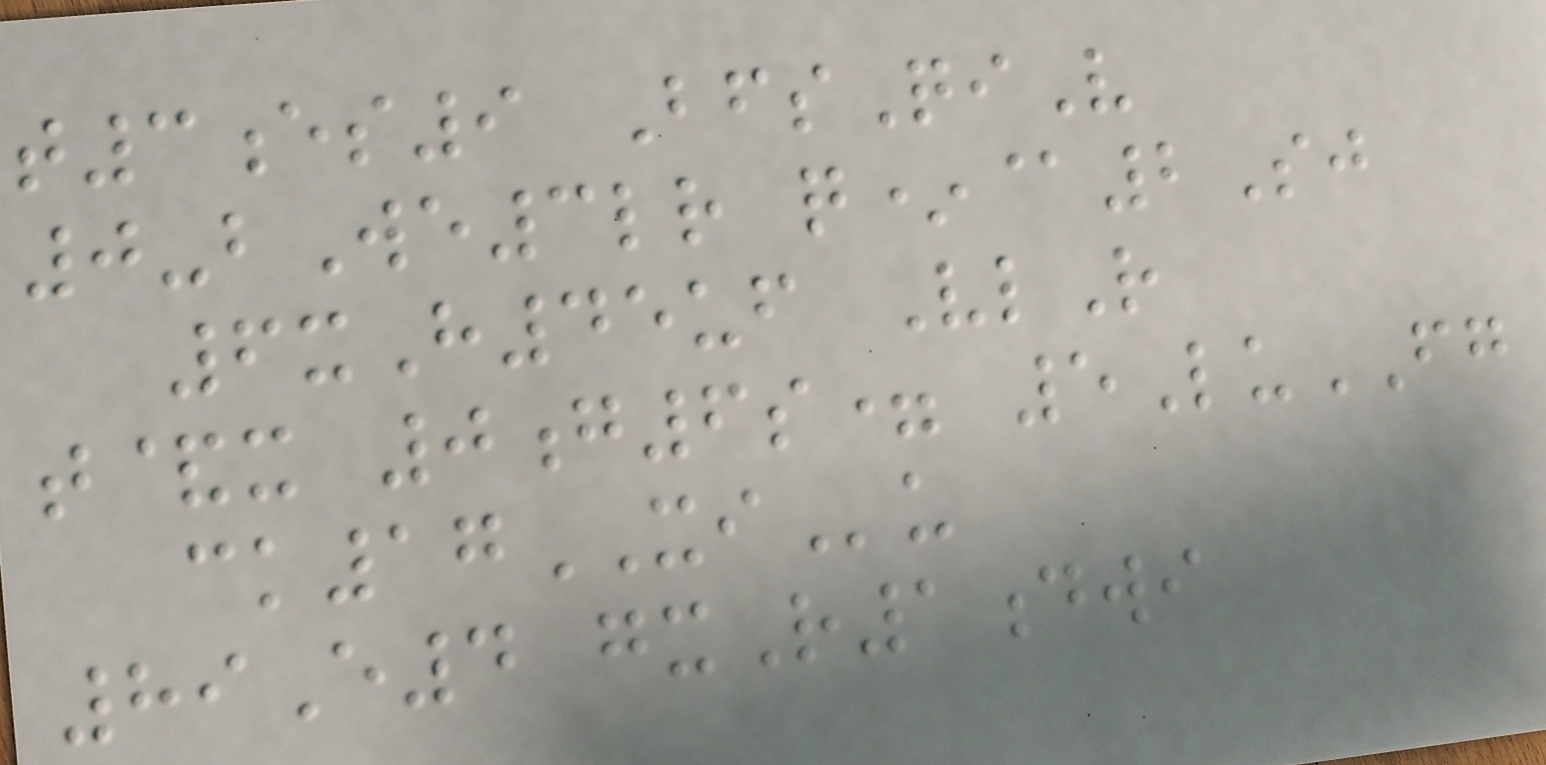t3es9 BfsQiV
0-bWe3lr q*@2Sj
6xH45uf VlR
t&x 0g6s= 5LuFG
ck17XIu
89E4 gxR1dwi
